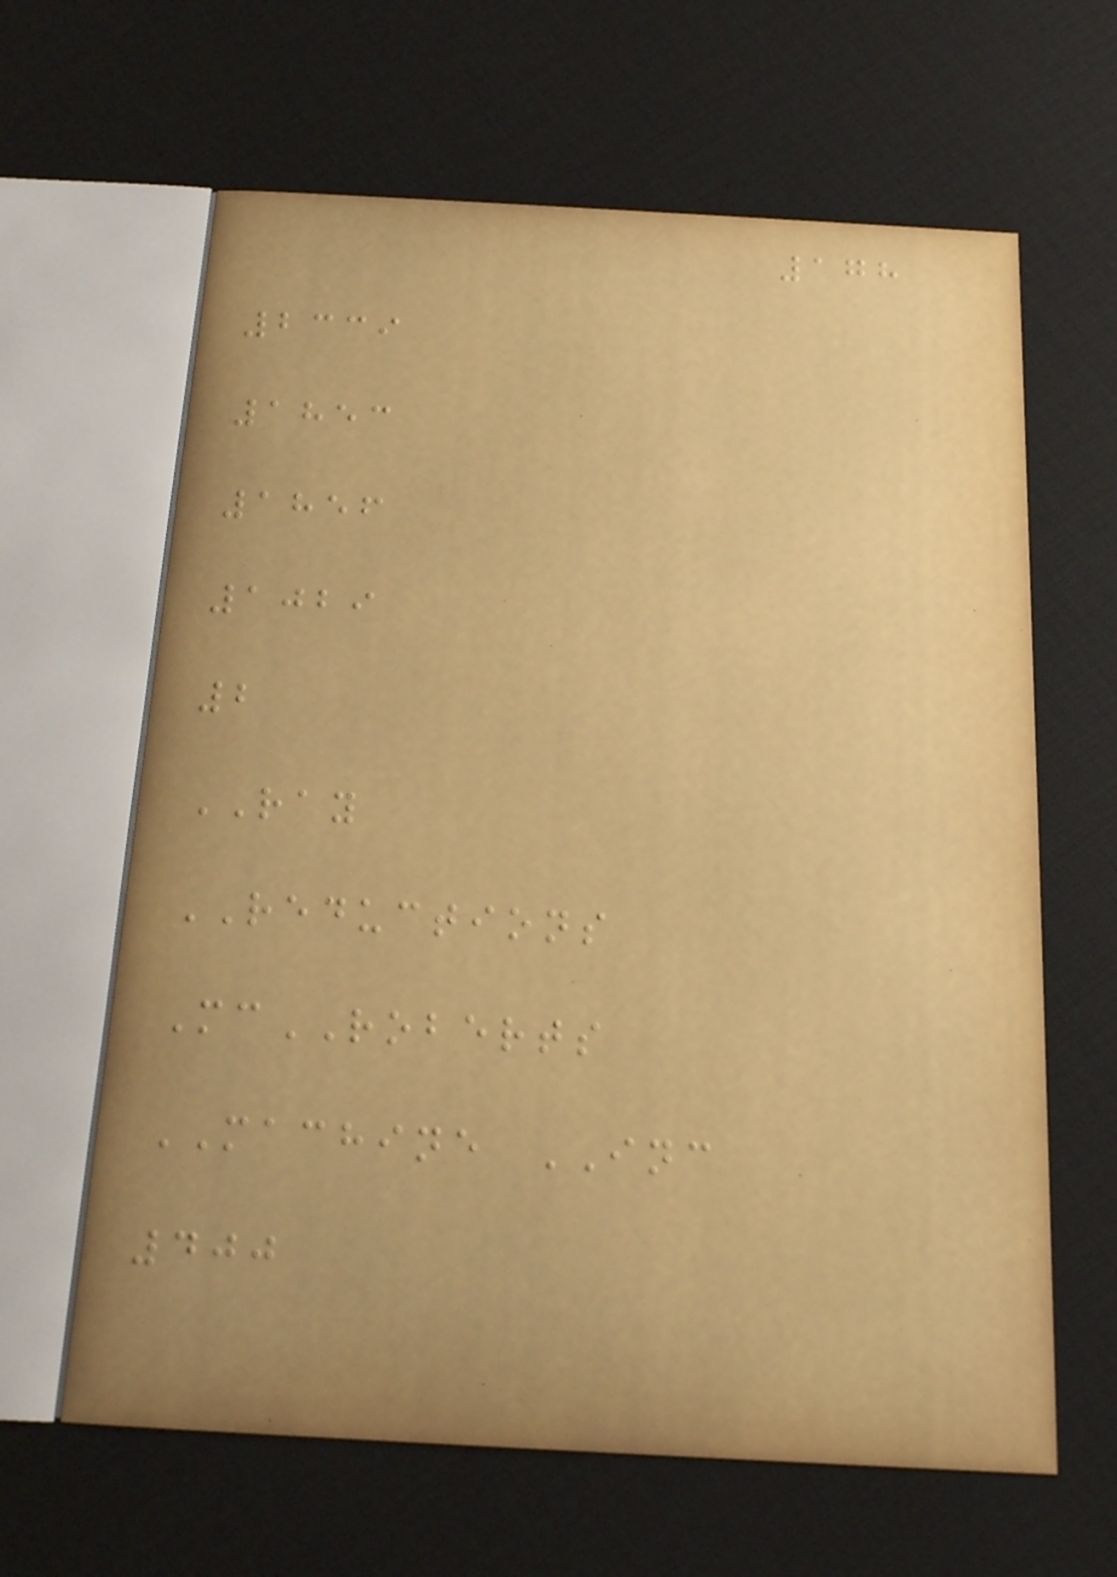178
2339
1853
1856
1029
2
RAY
REDUCTIONS
McROBERTS
MACHINE INC
400
